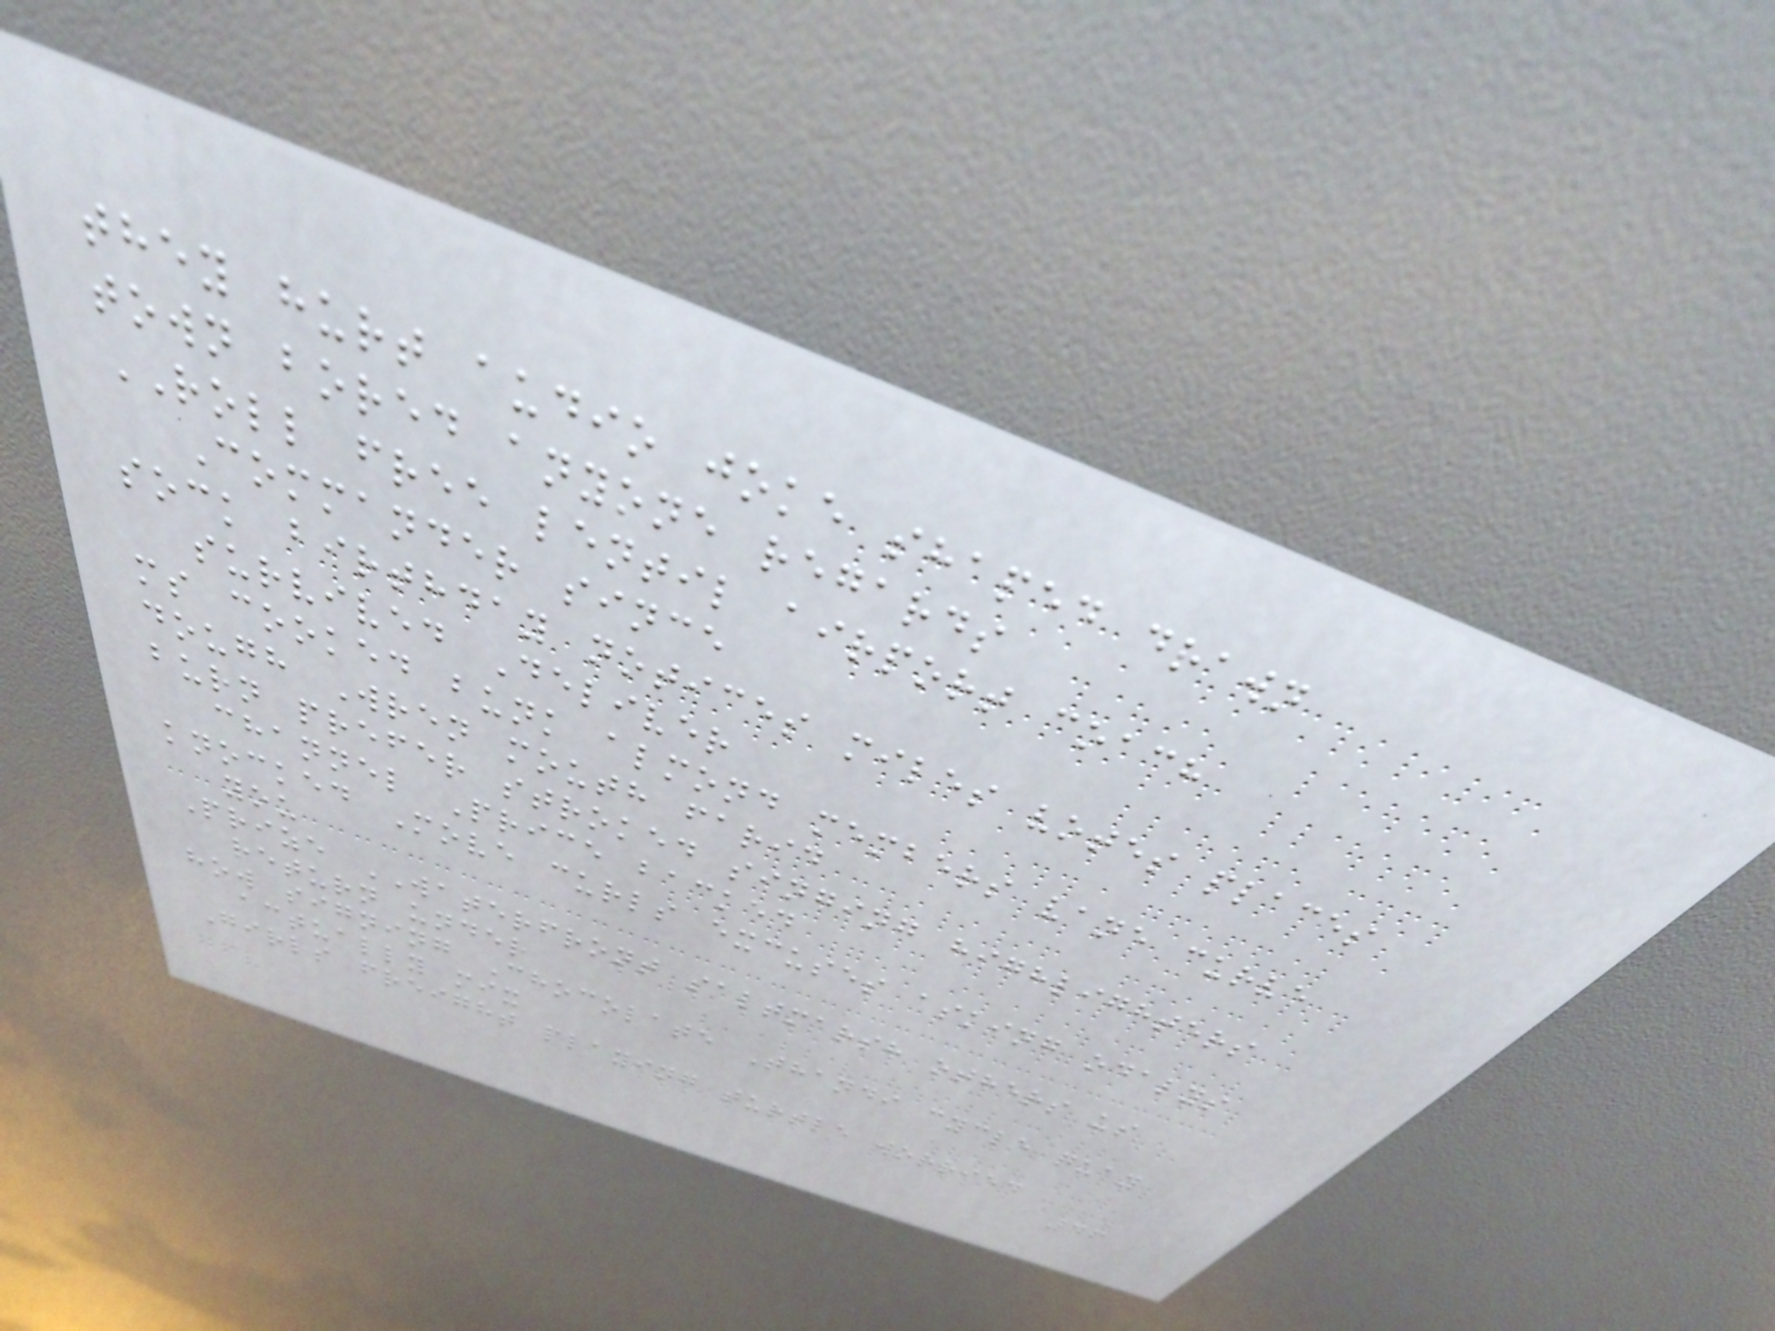they hurt audio joke shaped drawn
town bored anyone regards
ROLL free lentil airport coach
Commander since
sock birthday notices miles votes places
survived Deliver
ms cooked bunk almond members vane curve
dough Wren mouth farid
burn prefer stroked singing highlighters
channel Price backed
knocked Move curls excuses asking odalys
you
Prize WATERFRONT saltmarsh others us
return under
how signing Chocolate Thandi cycle quay
actually mix
Girls freight playing turtle worried
46
